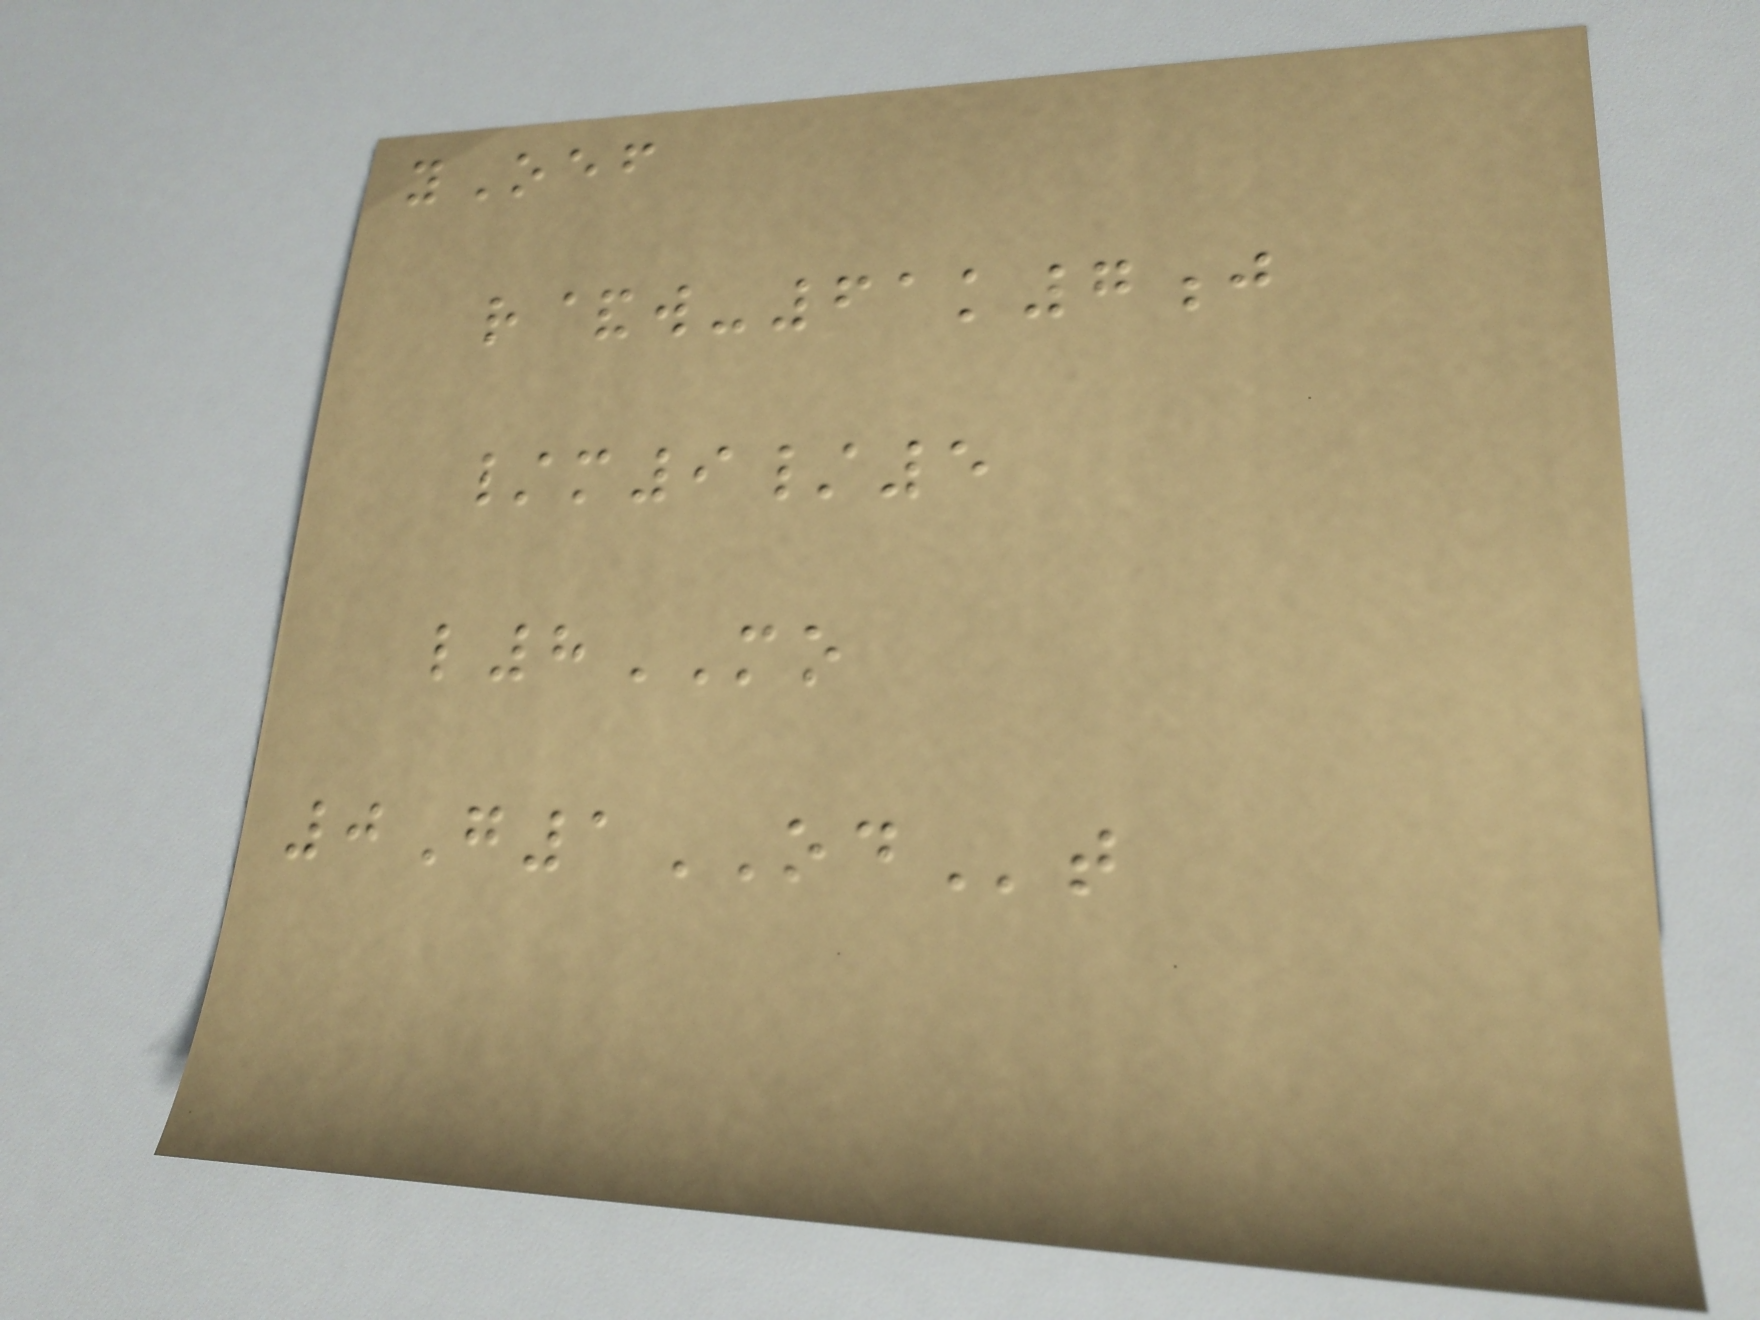yOef
r&w-61k7j
/m9/5
l8MO
0G1ODt
